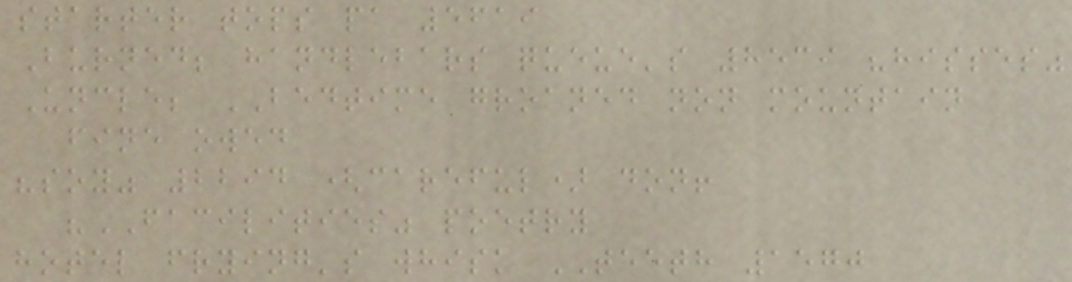starter tops pa 5619
Burned; handlebars queue's 8539 "hisses"
Uncle; BEDTIME groaned non mountain
fine owed
"soy" 2294 (careful) don!
"FACILITIES" poetry
hotel frying's whisk TEETH 1570
